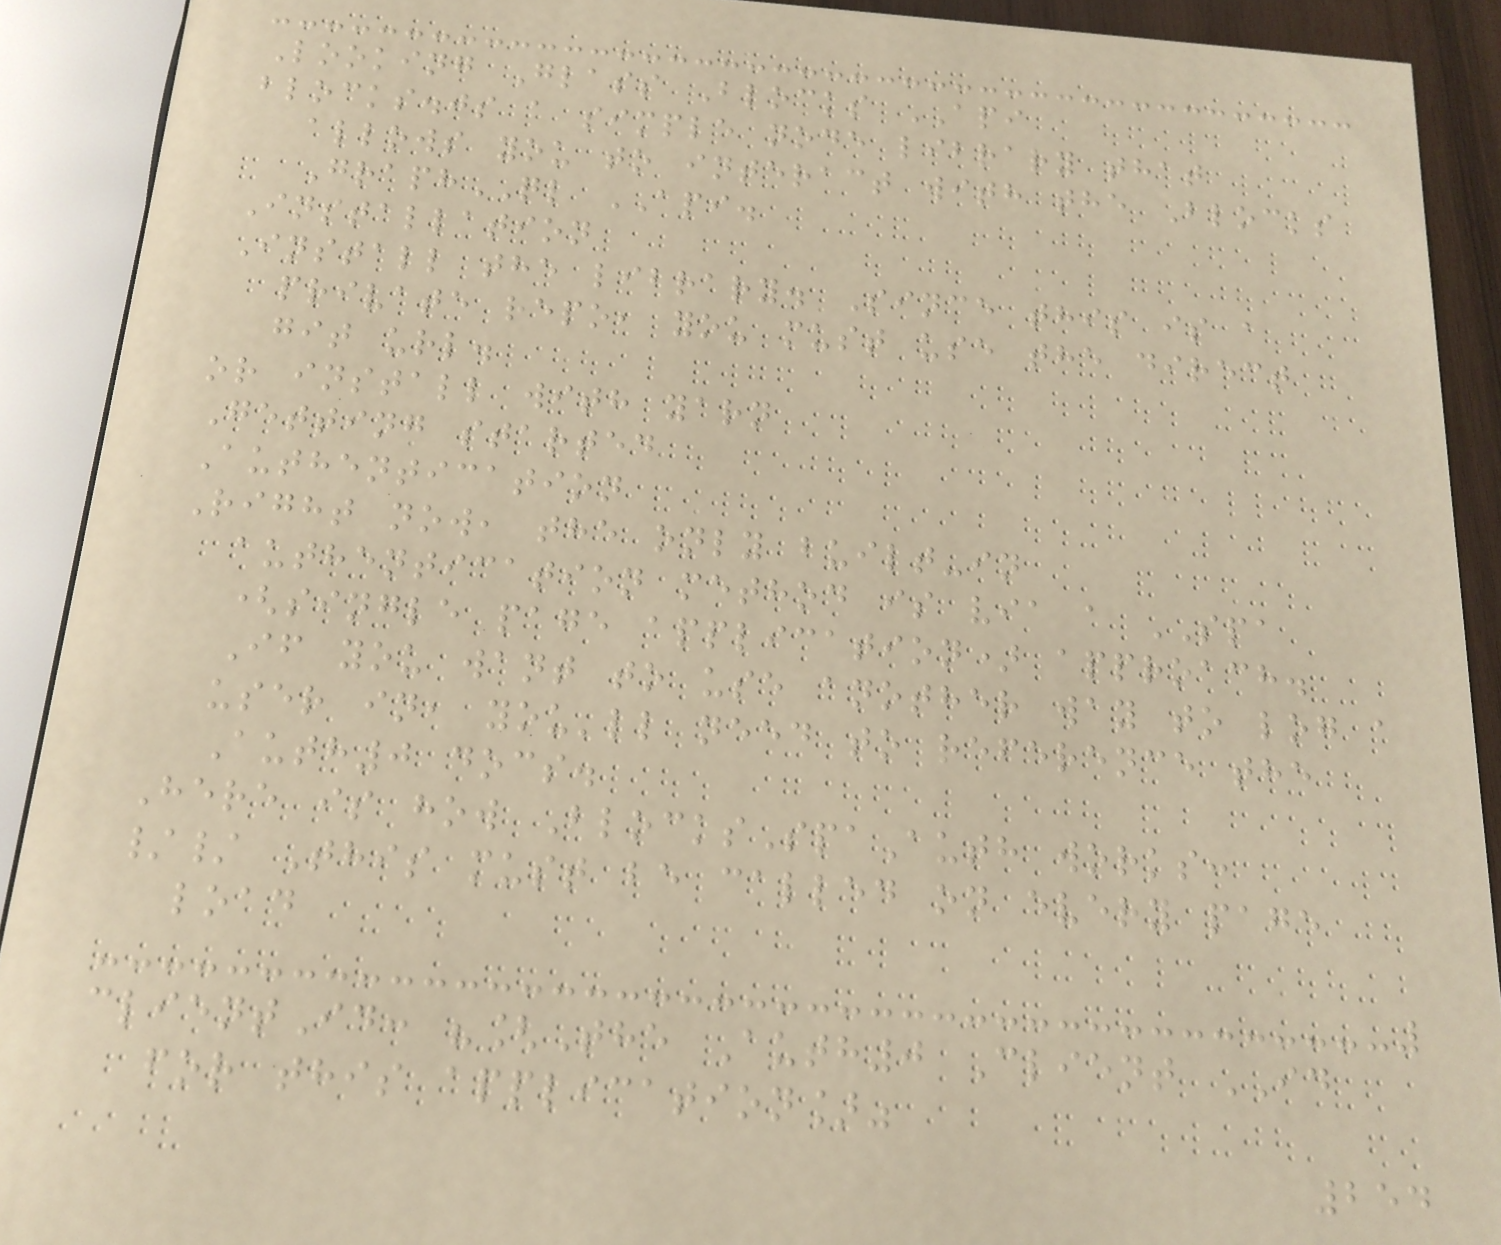Looking Glass Blocks API
blocks.js a simple node library that
allows you to interact with the Blocks
GraphQL API.
Installation
Install the library. Since this is a
private repo, you must use the direct
git url.
or install with yarn
Getting started
Authentication
Right now, the only built-in
authentication method is via a SPA
(single page application) approach.
If you want to use another way to log a
user in, you'll need to reference the
Auth0 docs.
Here is how BlocksSpaAuth works:
// This must be called on every page
load
clientId: "[The Auth0 Client ID
for this application]"
254
